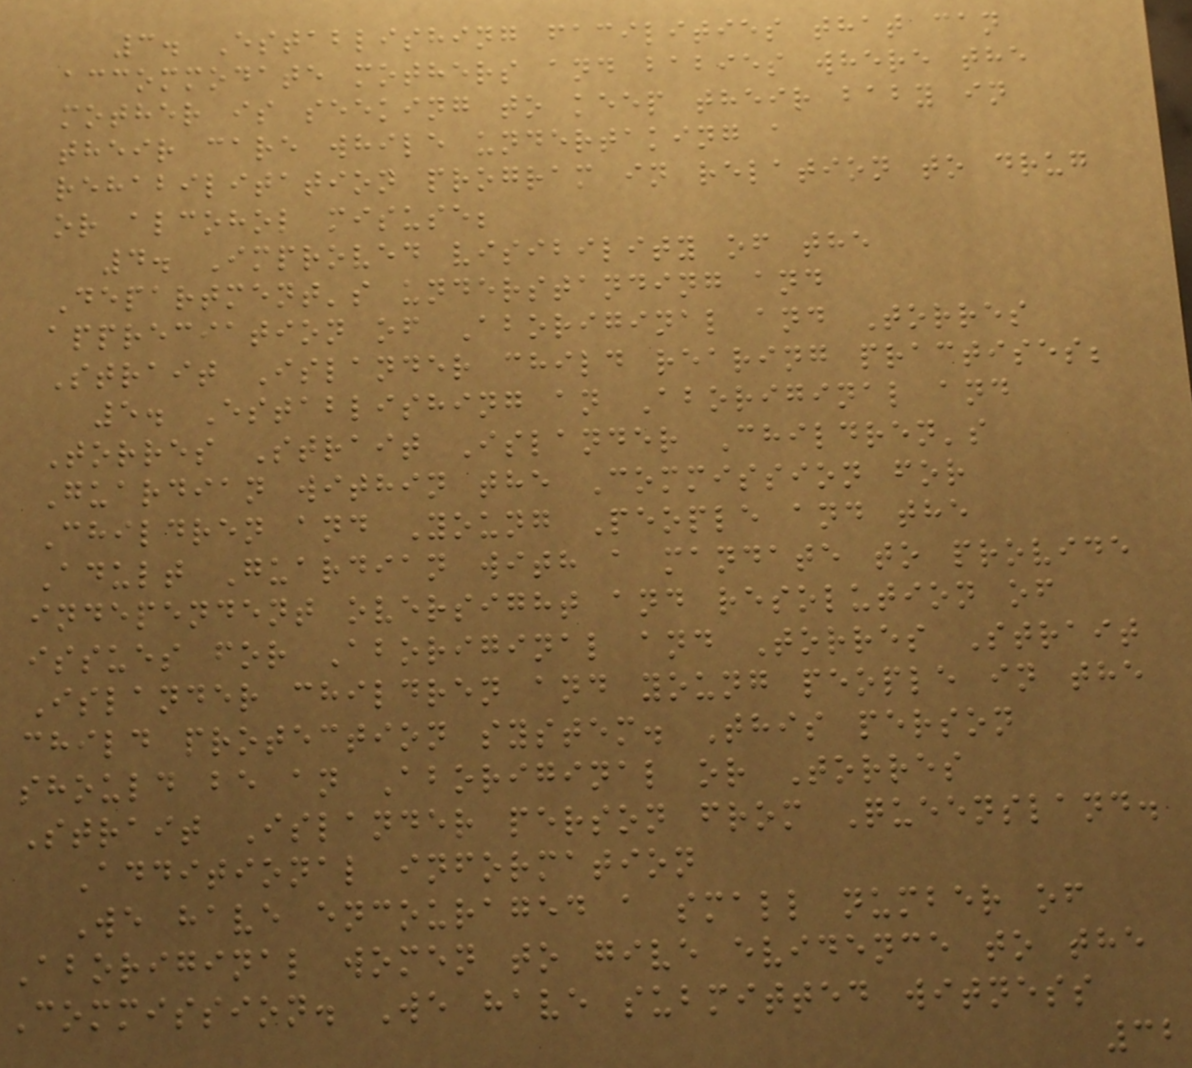3. Establishing facilities that can
accommodate mothers and babies where the
mother is seeking to keep their baby in
their care while undertaking a
rehabilitation program in relation to drug
or alcohol misuse;
4. Improved visibility of the
Department's understanding and
appreciation of Aboriginal and Torres
Strait Islander child rearing practises;
5. Establishing an Aboriginal and
Torres Strait Islander Children's
Guardian within the Commission for
Children and Young People and the
Adult Guardian with a mandate to provide
independent oversight and resolution of
issues for Aboriginal and Torres Strait
Islander children and young people in the
child protection system. This person
should be an Aboriginal or Torres
Strait Islander person from Queensland.
Additional information
We have encouraged a small number of
Aboriginal women to give evidence to the
Commission. We have submitted witness
32
